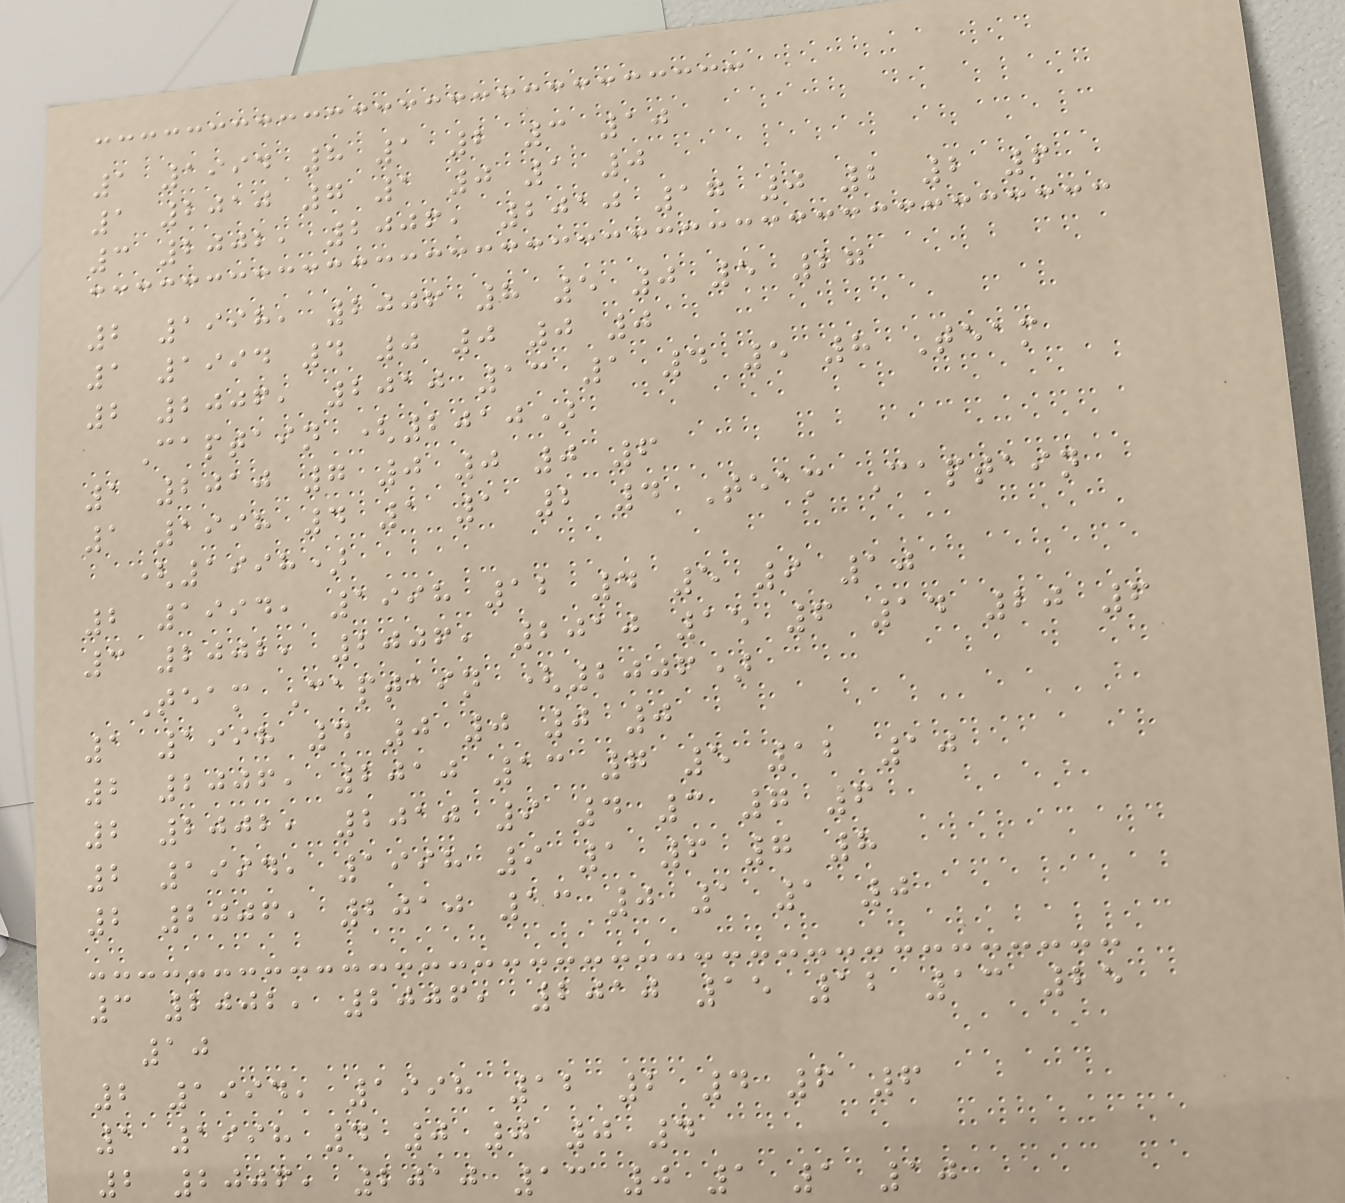1 1994 8 1 2 3 10
1 2010 7 1 0 1 0
3 2002, 2006, 2010 17 0 2 2 6
2 1998, 2006 8 5 0 5 27
1 1994 4 0 0 0 0
2 2006, 2010 13 1 4 5 8 Team
Captain (2010)
1 2010 7 0 0 0 6
1 1998 4 1 1 2 4 Team Captain
(1998)
2 1994, 1998 12 4 5 9 10
3 2002, 2006, 2010 15 6 14 20 6
Team Captain (2006)
1 1998 4 0 0 0 0
2 2006, 2010 13 7 5 12 10
2 2002, 2010 9 4 3 7 6
2 1994, 1998 9 1 6 7 8
2 2006, 2010 13 0 1 1 0
3 2002, 2006, 2010 15 12 13 25
10
2 1994, 1998 12 2 4 6 6
1 1998 4 0 0 0 4
2 2006, 2010 13 0 1 1 10
